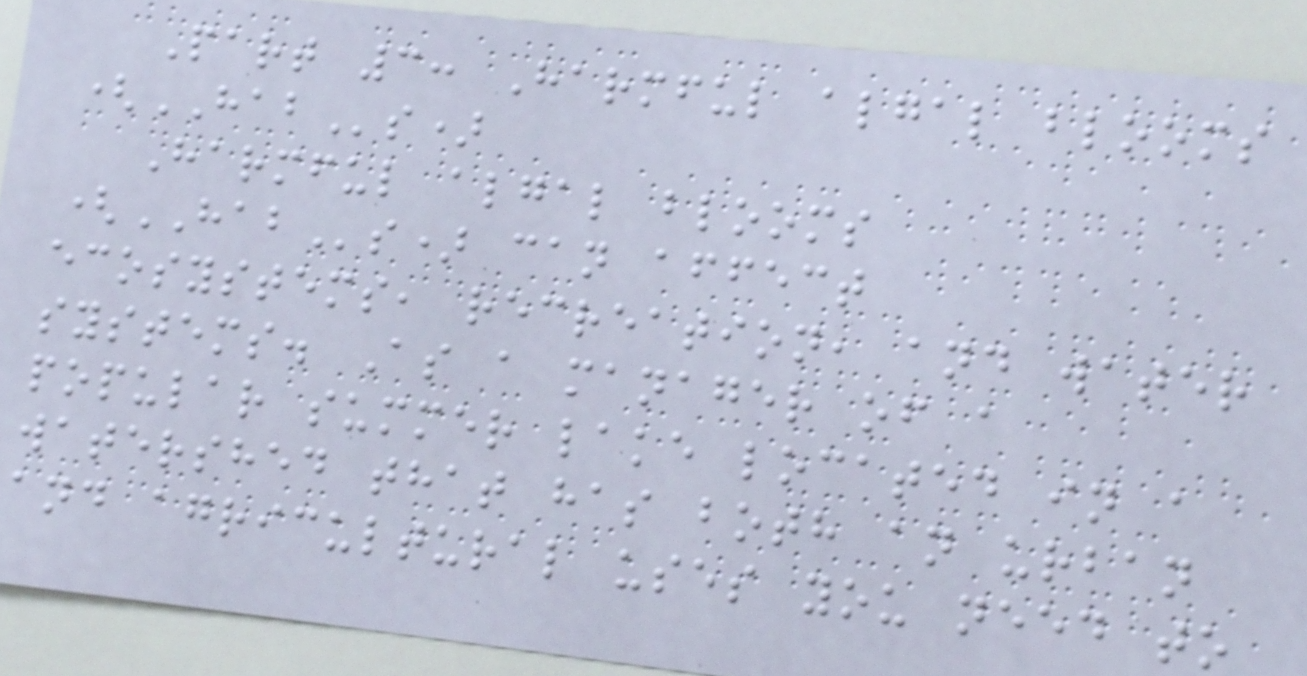Part 3: Harmful algal blooms
(HABs)
Harmful algal blooms
(HABs) can affect
ecosystems, recreation, and water
systems. As a manager of a
popular summer lake located in a
watershed that has both an urban
and agricultural uses you need to
